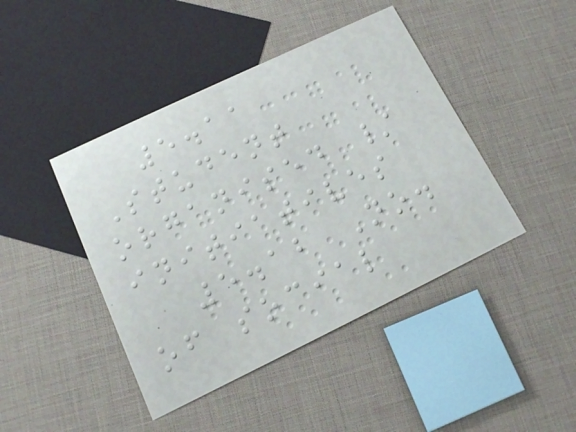5.11
Student
organised /
initiatives
5.12 No.
of social
